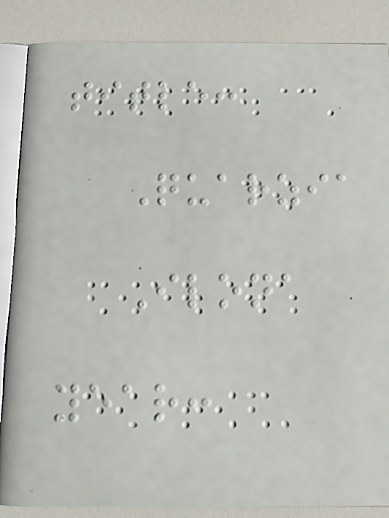title:
Quarzia
Ilona
year:
